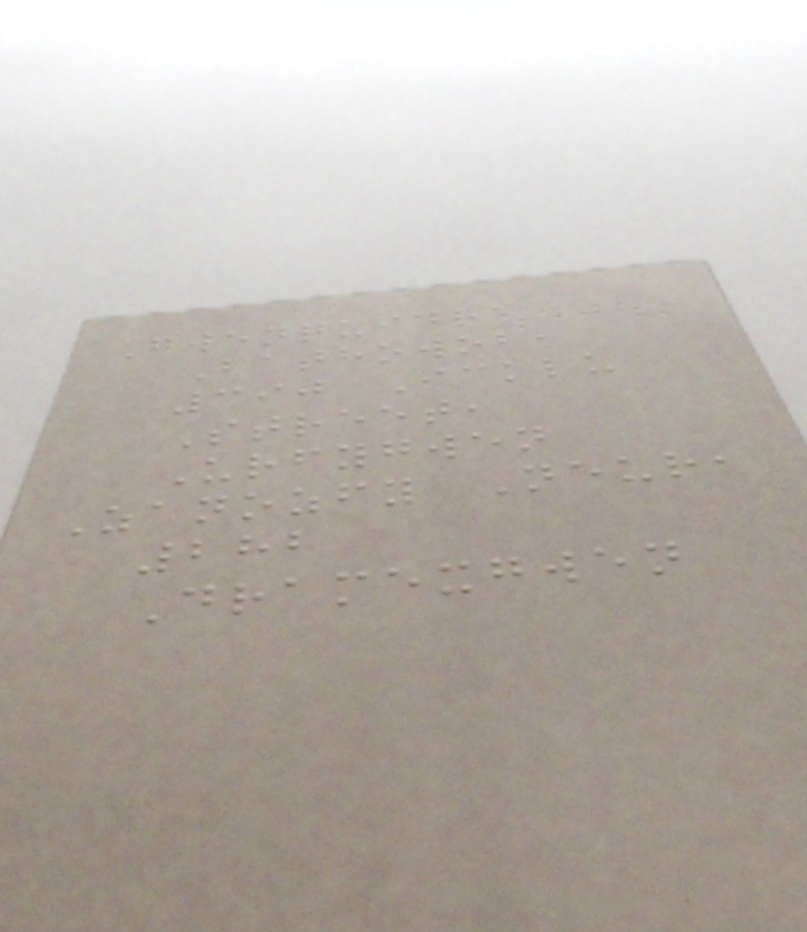Gwenquidra
Bathowob,
390 Icklu
Street,
Urfygwen
Zanozfy Neur,
282
Dramexgwen
